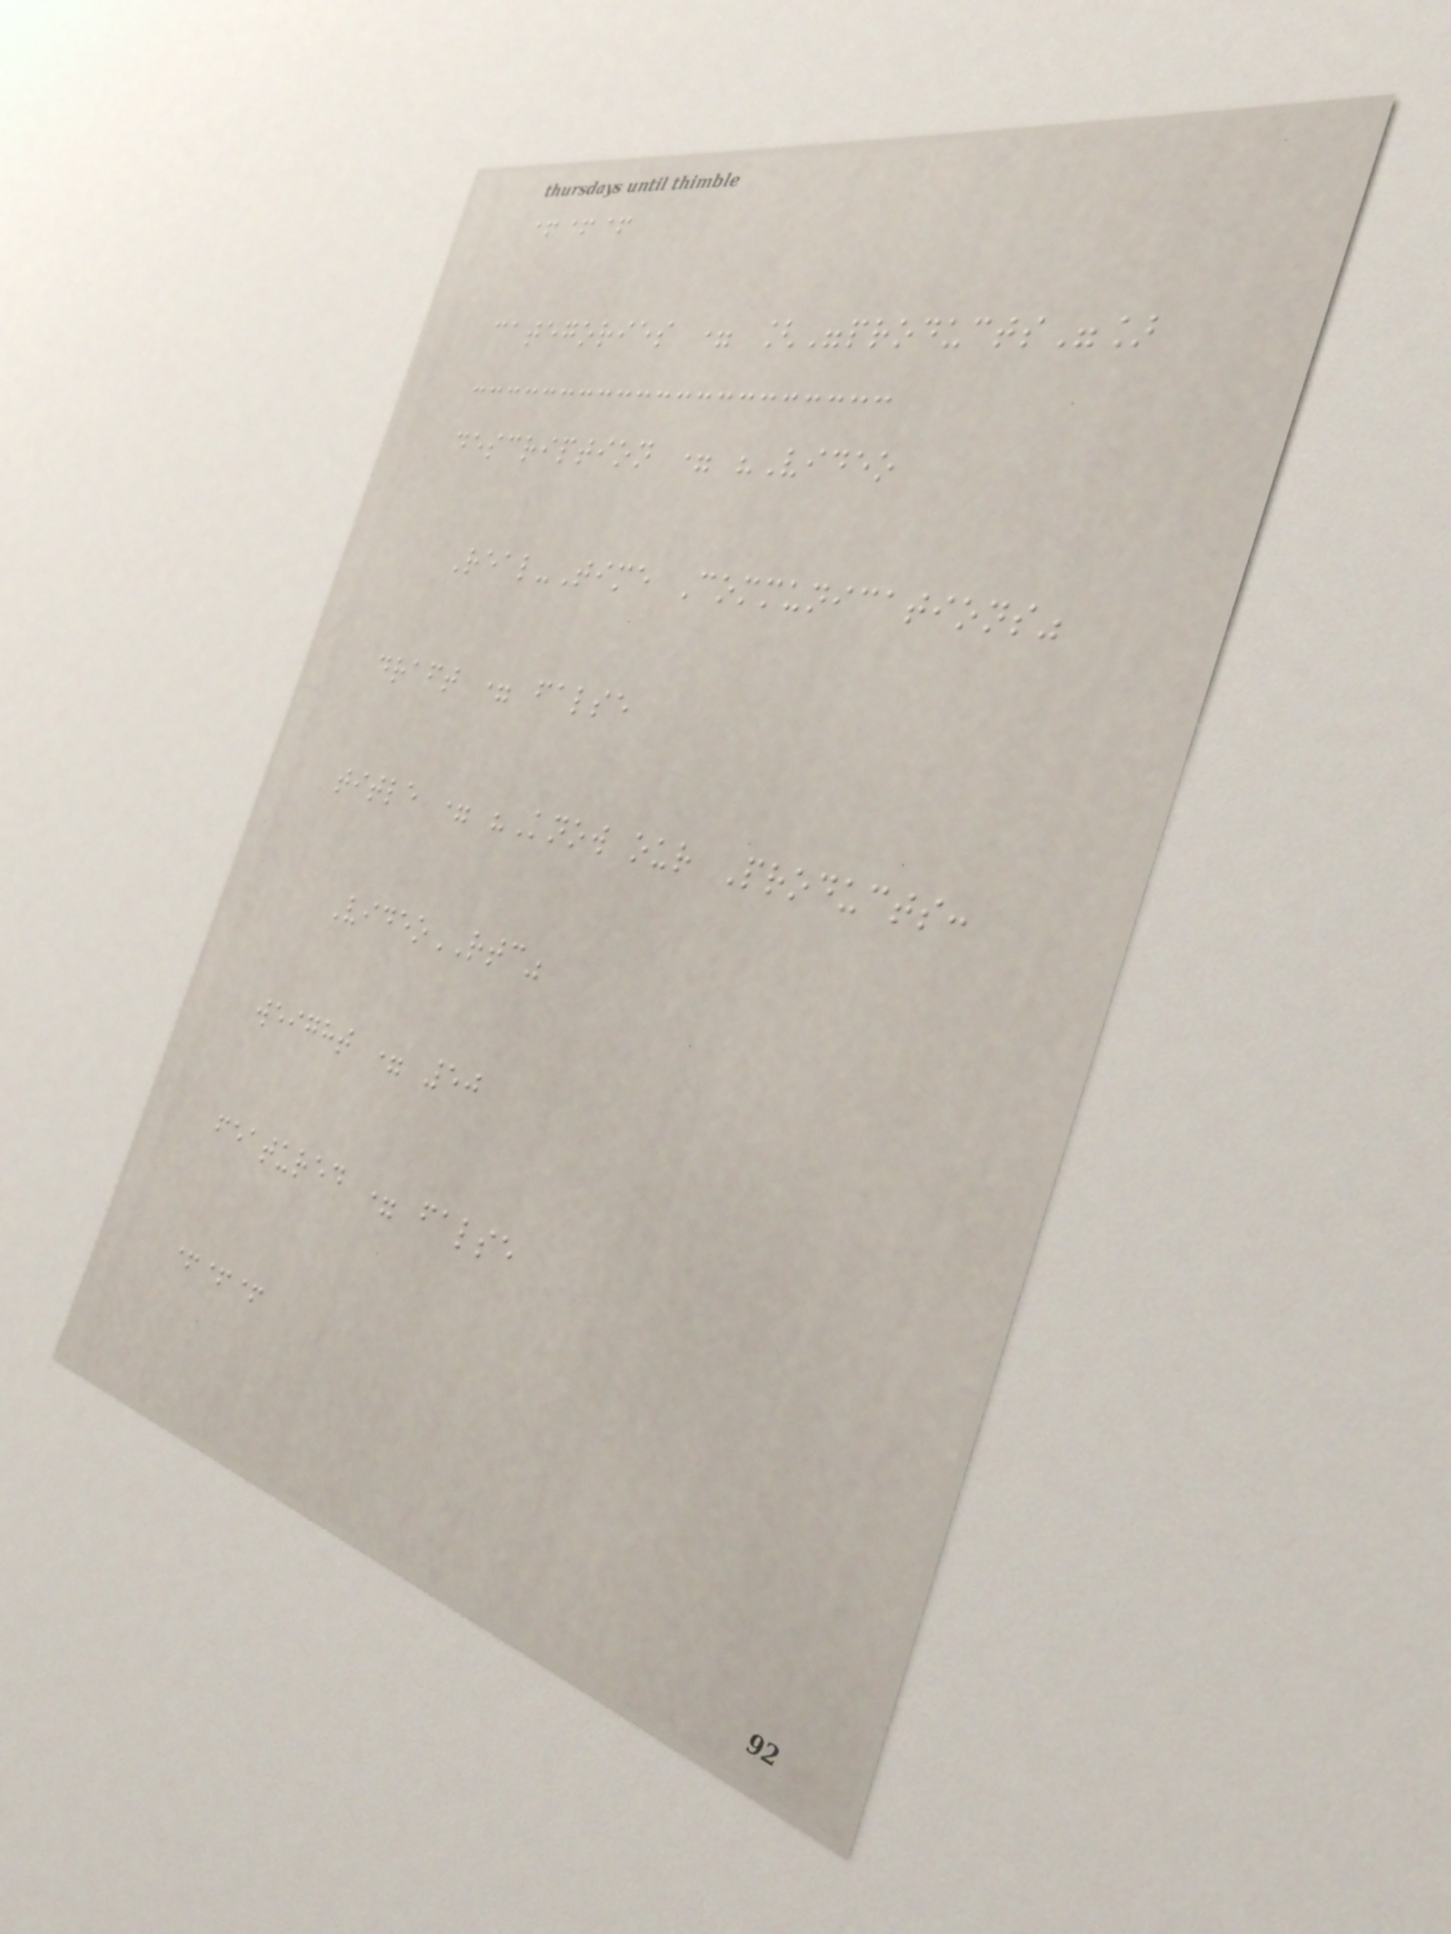+++
categories = ["products"]
description = "Video
Real-Time Communications"
draft = false
title = "Know our Products:
VideoRTC"
weight = 50
featured = false
+++
